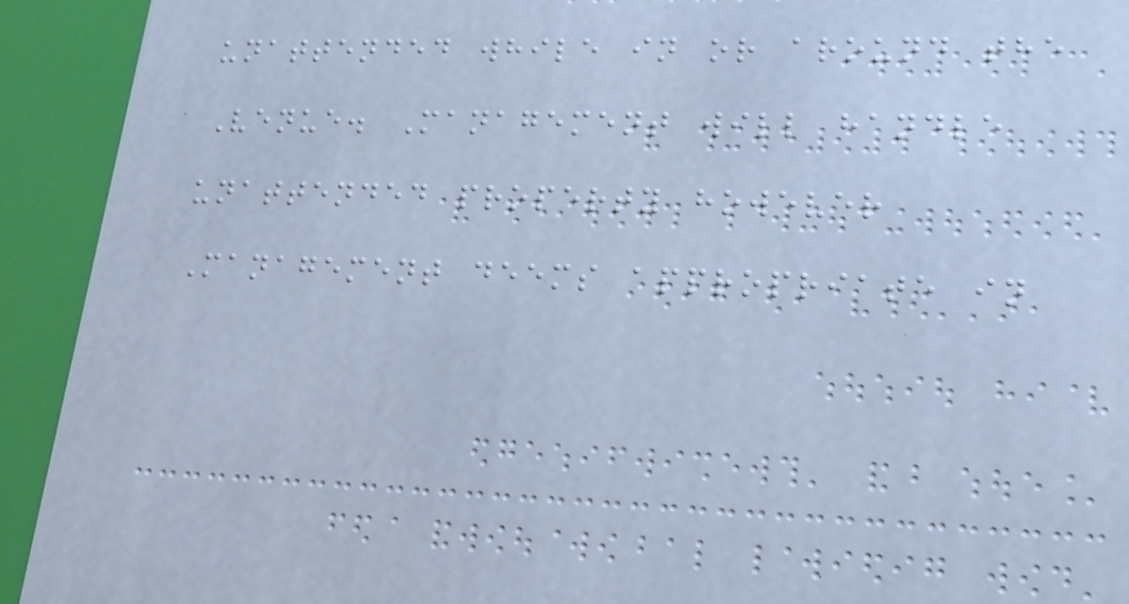unattended while in or around the
Venue. Management will handle
unattended property however
Management deems appropriate in
